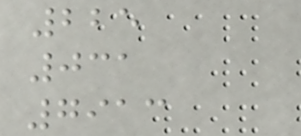225
031
7913
